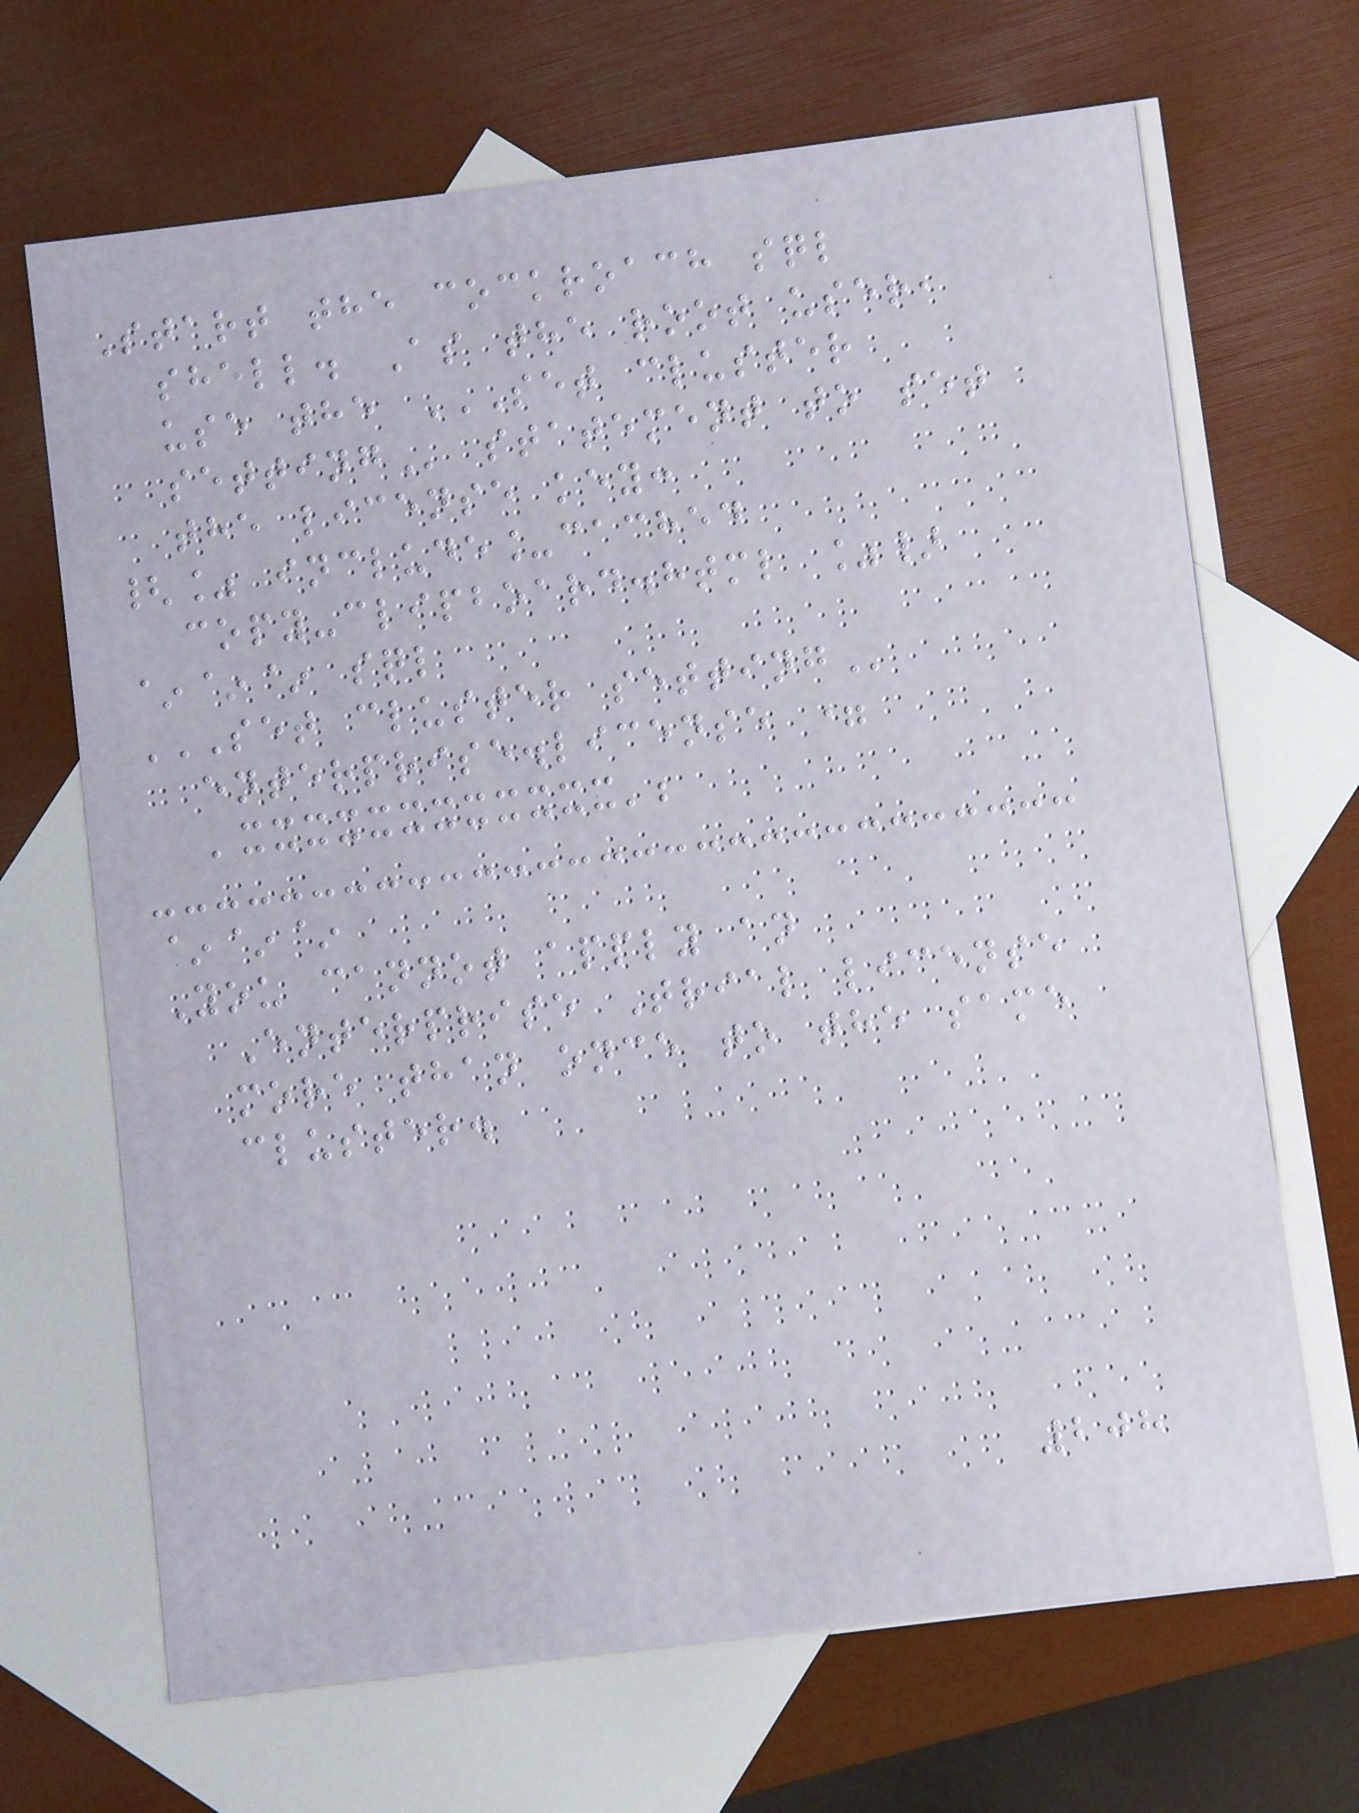Start the cockroach sql
shell. As the root user,
use the SET CLUSTER
SETTING statement to set
the license key:
{% include_cached
copy-clipboard.html %}
~~~ sql
SET CLUSTER SETTING
enterprise.license =
'xxxxxxxxxxxx';
~~~
You cannot apply an
Enterprise Trial license
more than once to the same
cluster.
208
